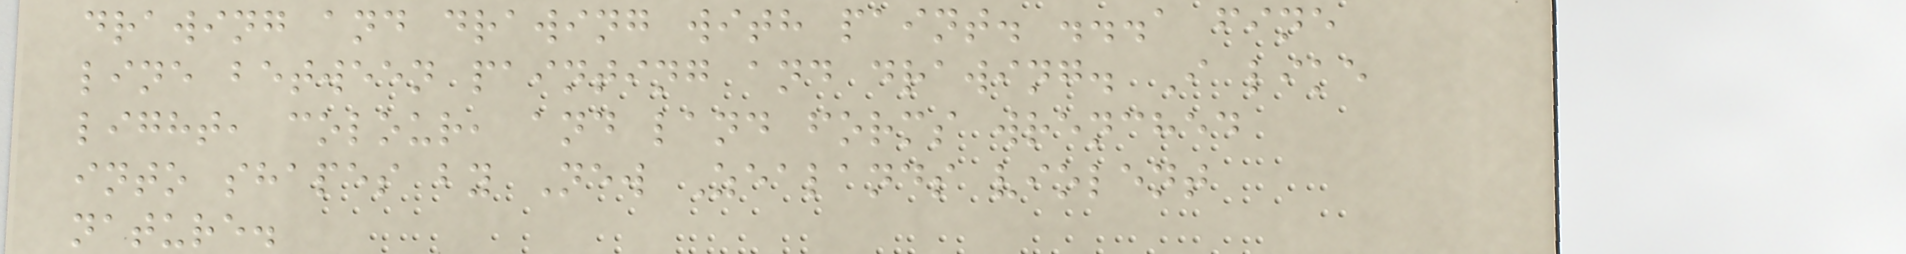drawing and drawing with paint. ...a fine
line between painting and drawing. I like
light, colour, and land forms wrenched
into shapes by New Zealands violent
nature.
